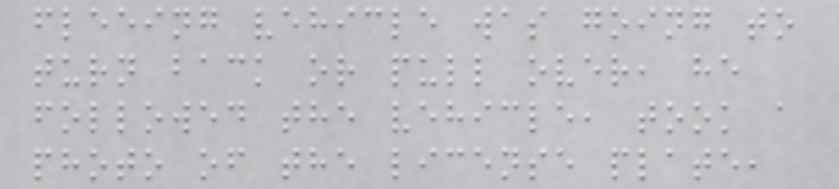fleeing vehicle was going to
turn back or pull over, he
followed the vehicle, took a
photo of the license plate,
